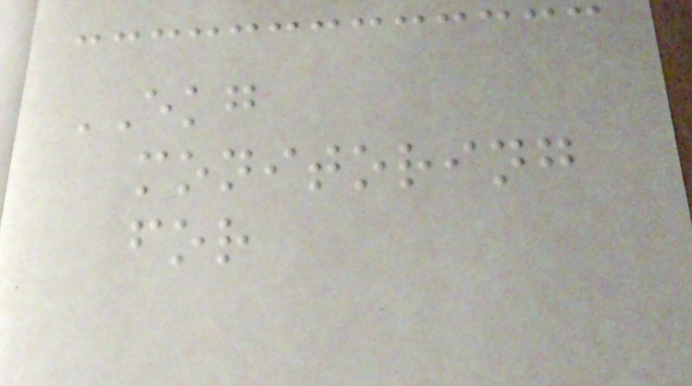EKG
monitoring
for
